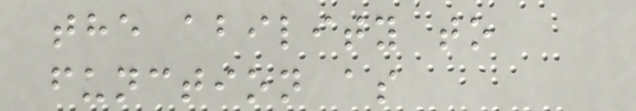the ability to
function as
